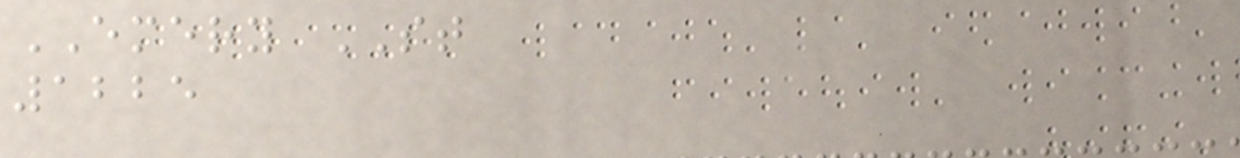EMERY ST
1225
